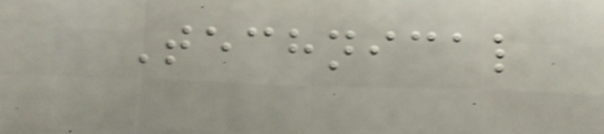Technical
